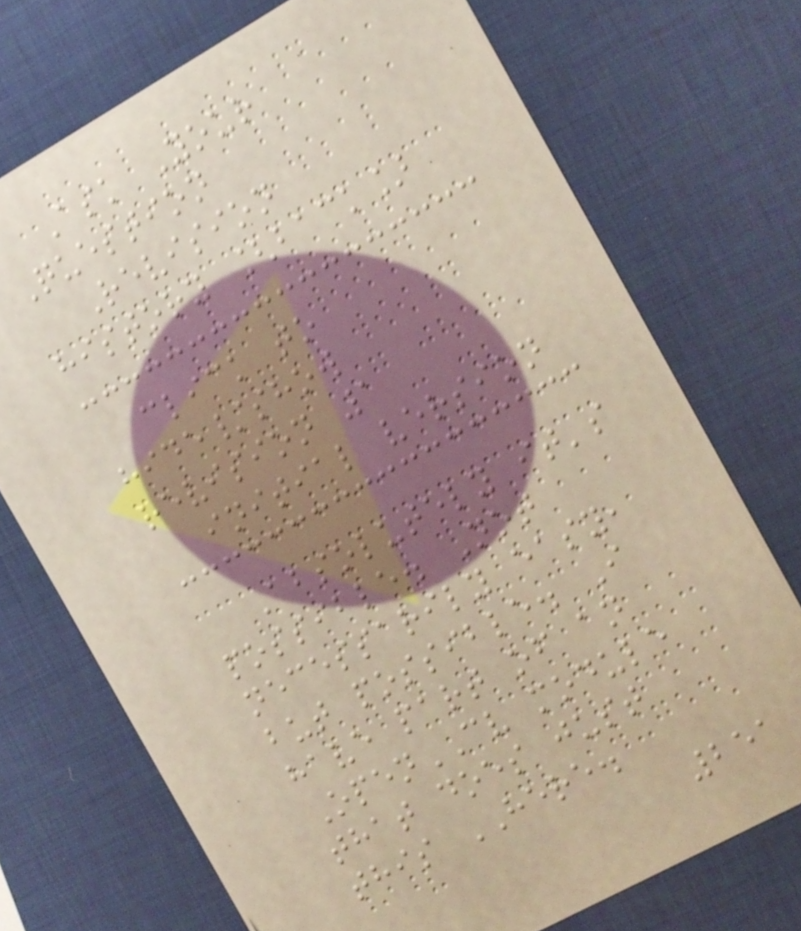Ask Your
Question
Revision
history [back]
click to
hide/show
revision 1
initial version
Absolutely it's
possible. Not
necessarily easy,
but possible. I
have part of an
OpenCV module
that does just
this HERE.
251
